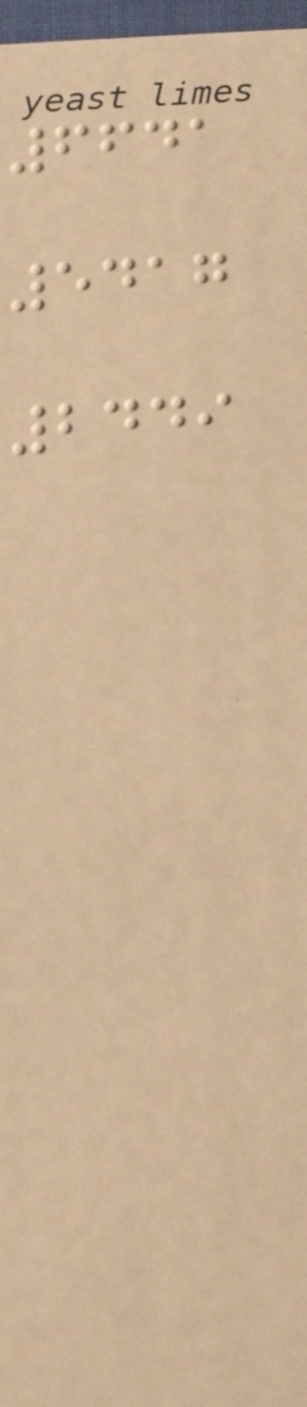6641
5417
2449
